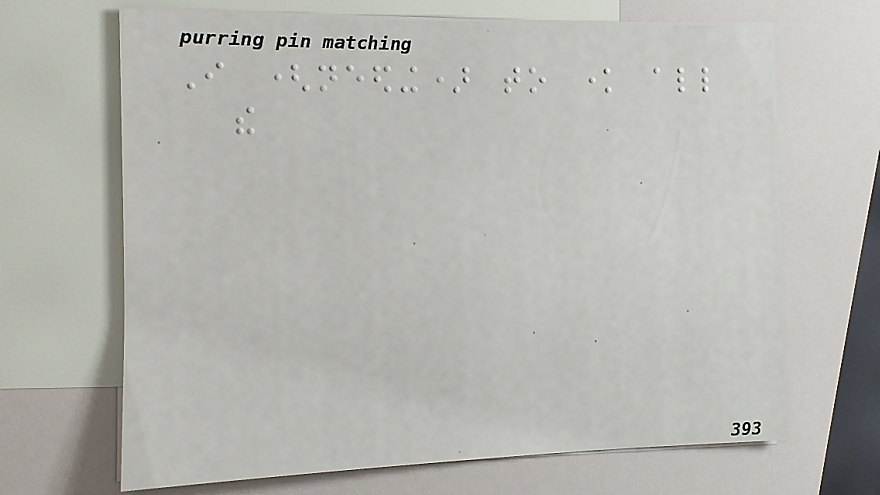I (needing) to know all
the
